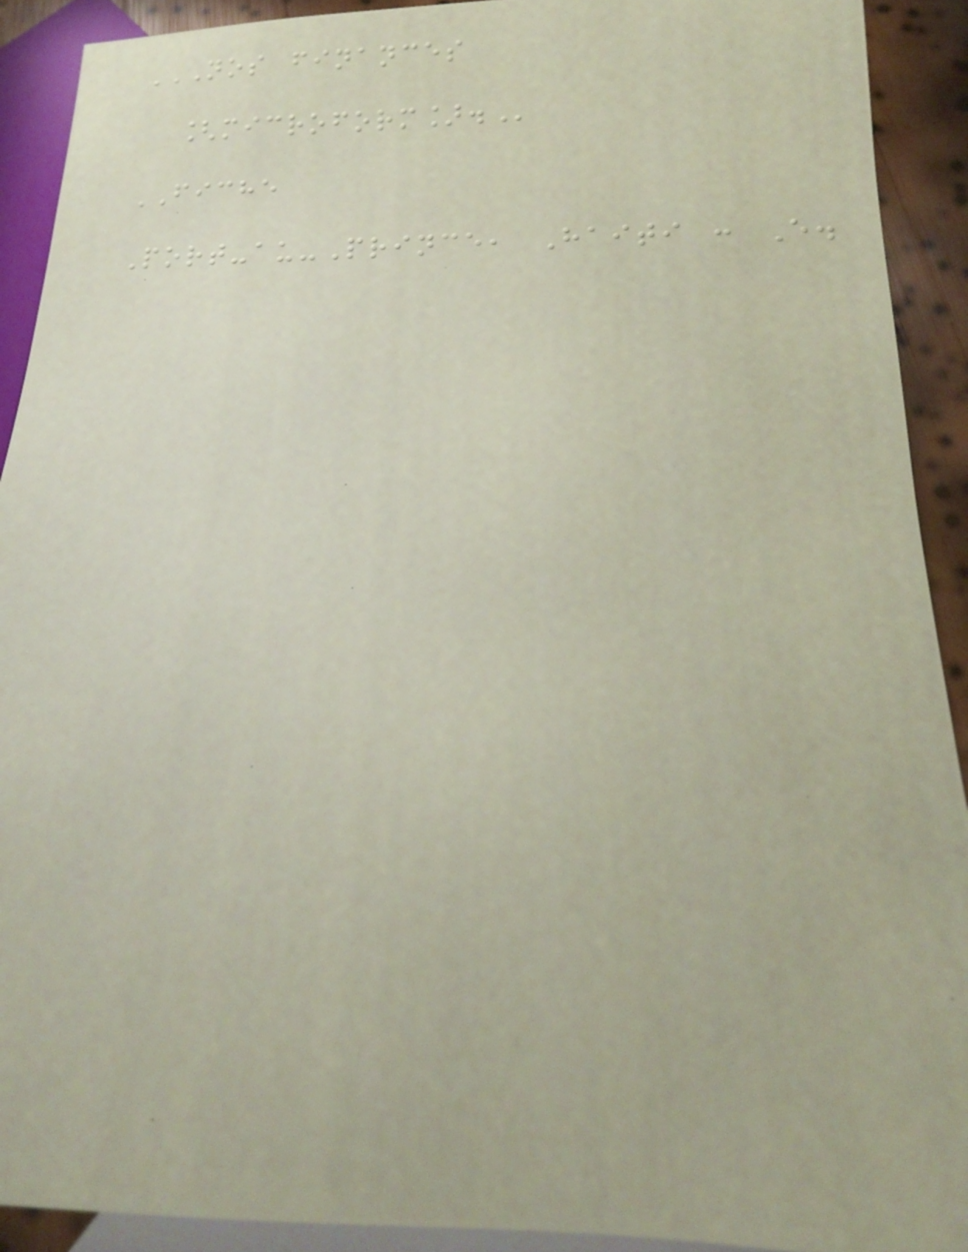NOS FINANCES
[MICROFORM].
FICHE
Port-au-Prince, Haiti : E.
